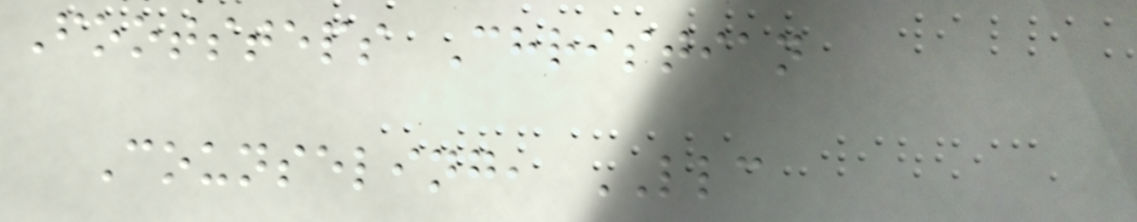Footsteps Christian
Counseling, LLC
